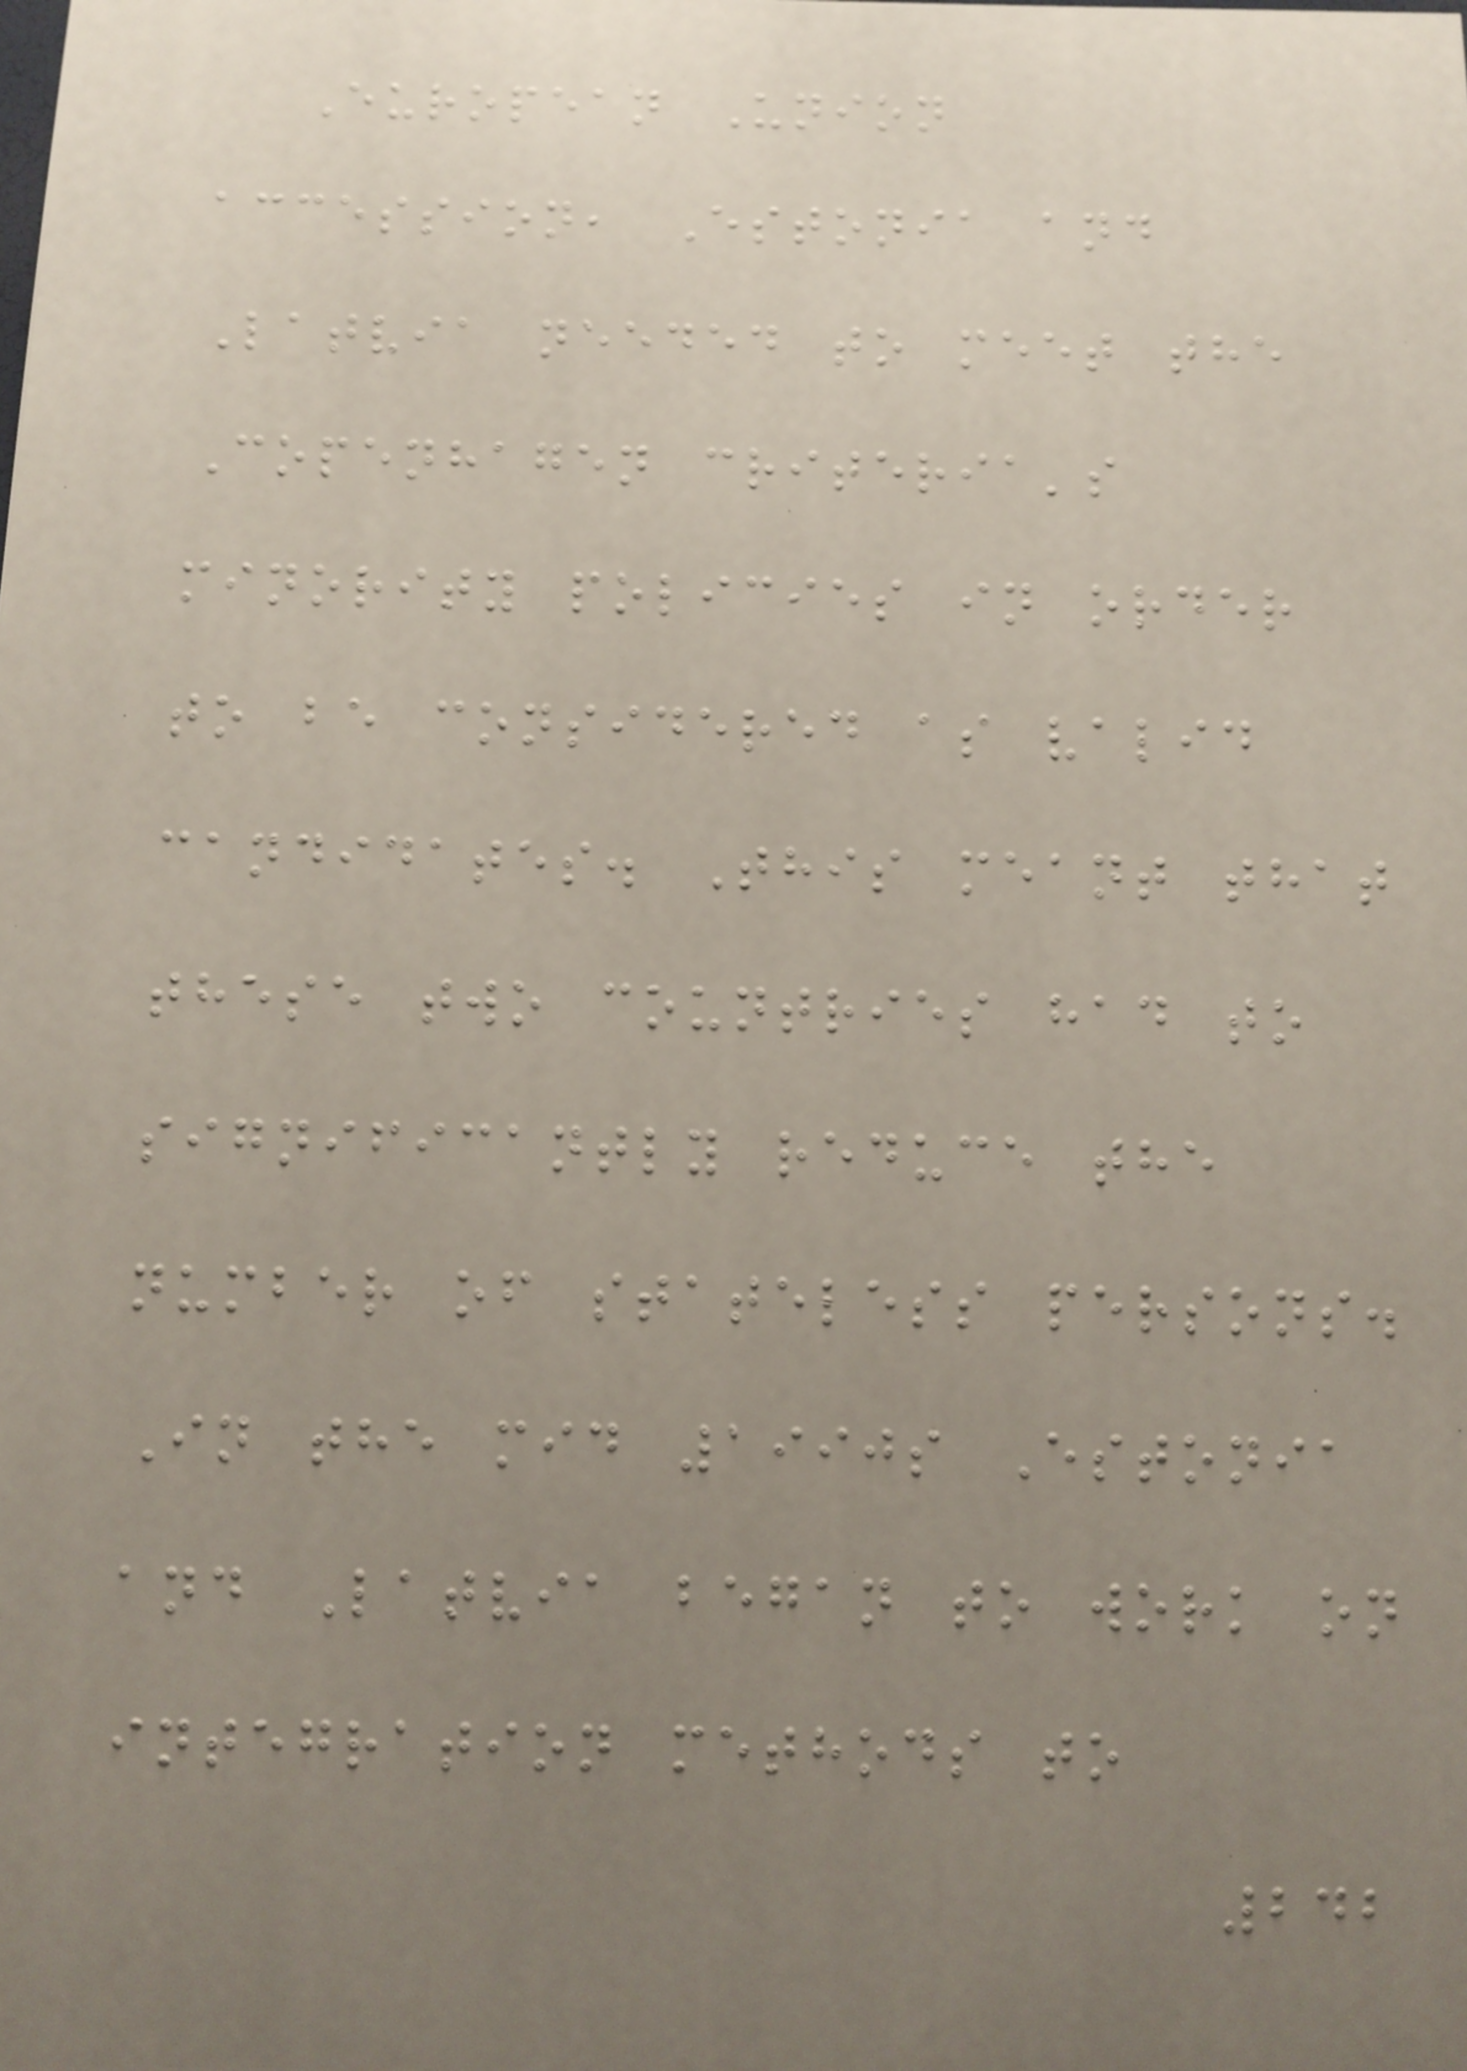European Union
accession, Estonia and
Latvia needed to meet the
Copenhagen criteria's
minority policies in order
to be considered as valid
candidates. This meant that
these two countries had to
significantly reduce the
number of stateless persons.
In the mid 1990s Estonia
and Latvia began to work on
integration methods to
242
